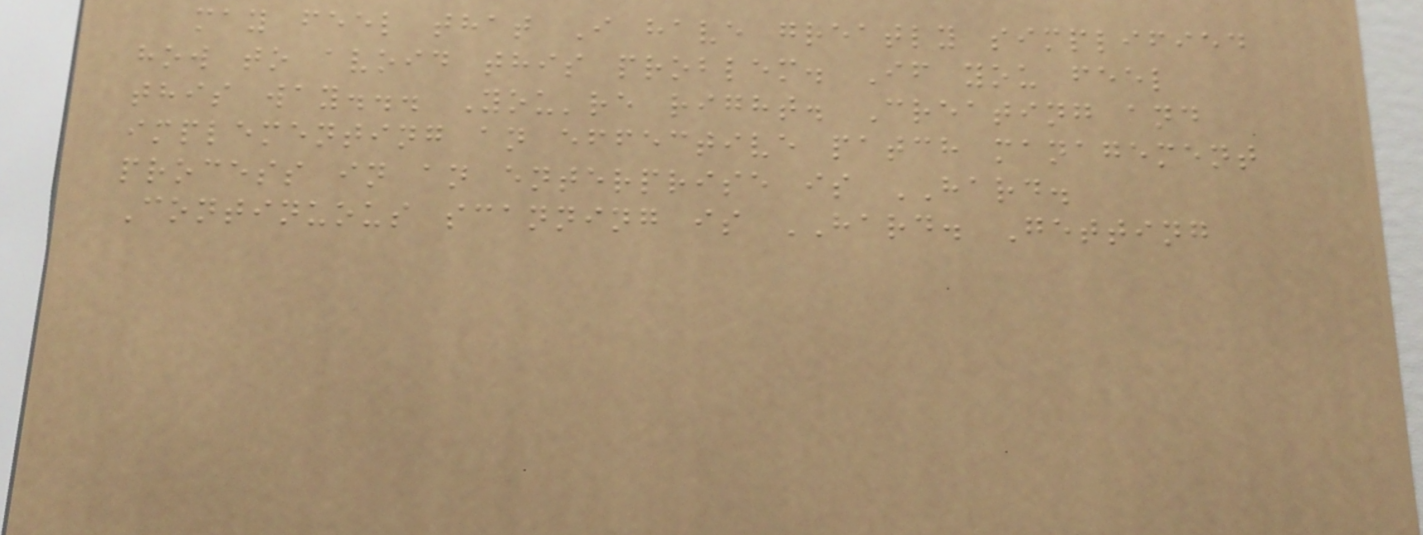may feel that I have greatly simplified
how to avoid this problem. If you feel
this way... You're right. Creating and
implementing an effective patch management
process in an enterprise is HARD.
Continuous scanning is HARD. Getting
